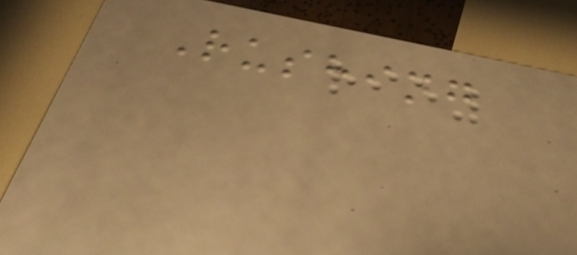Rushing
